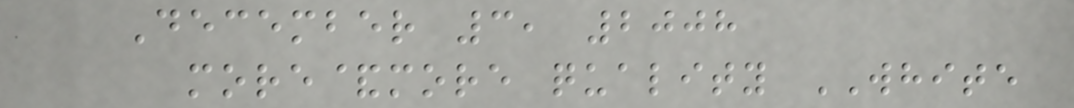December 3, 2008
more&more quality WHITE
